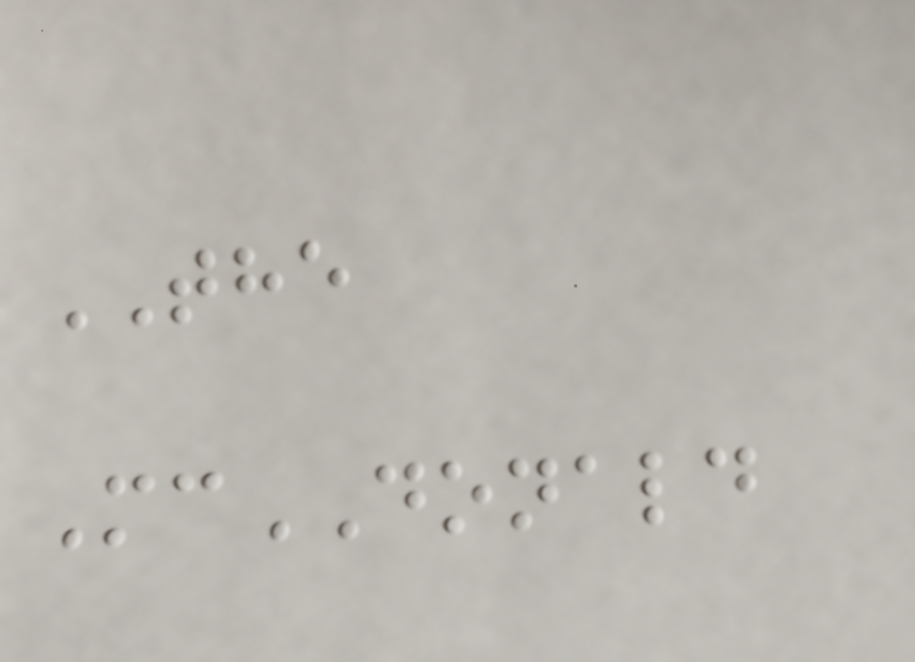THE
McDONALD
